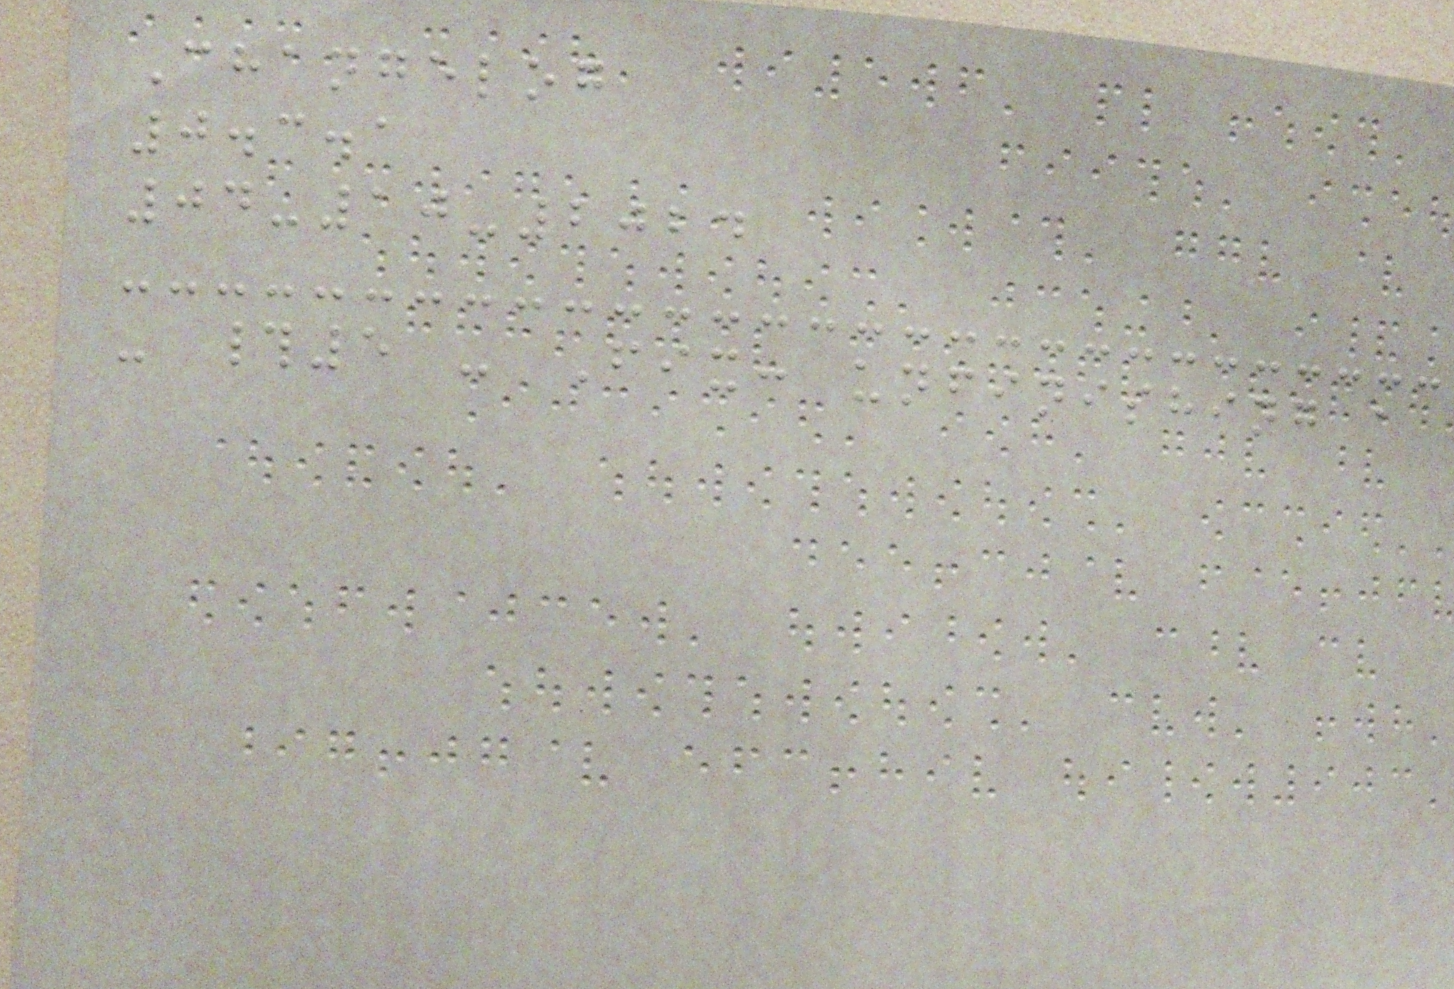Changelog
0.3.1
04-10-2024
- #5 - Fix: unfinishing a
